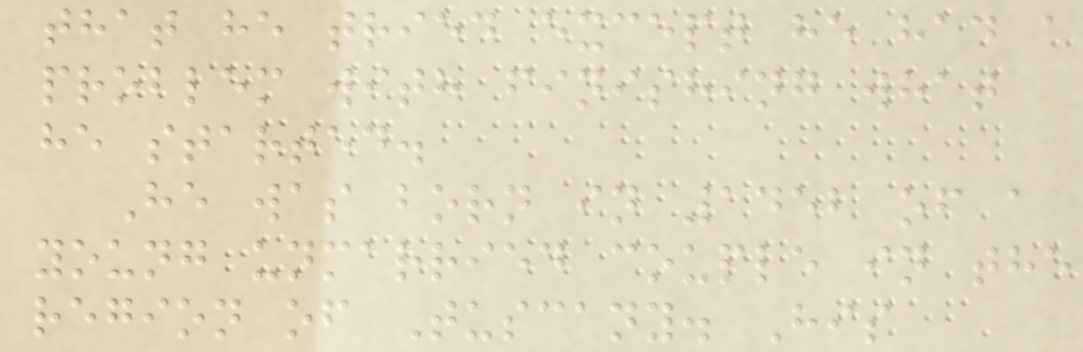that he tried except he had a
problem with finishing what
he started.
He was born in 1452 of a
young unmarried couple in the
region of Tuscany. His
